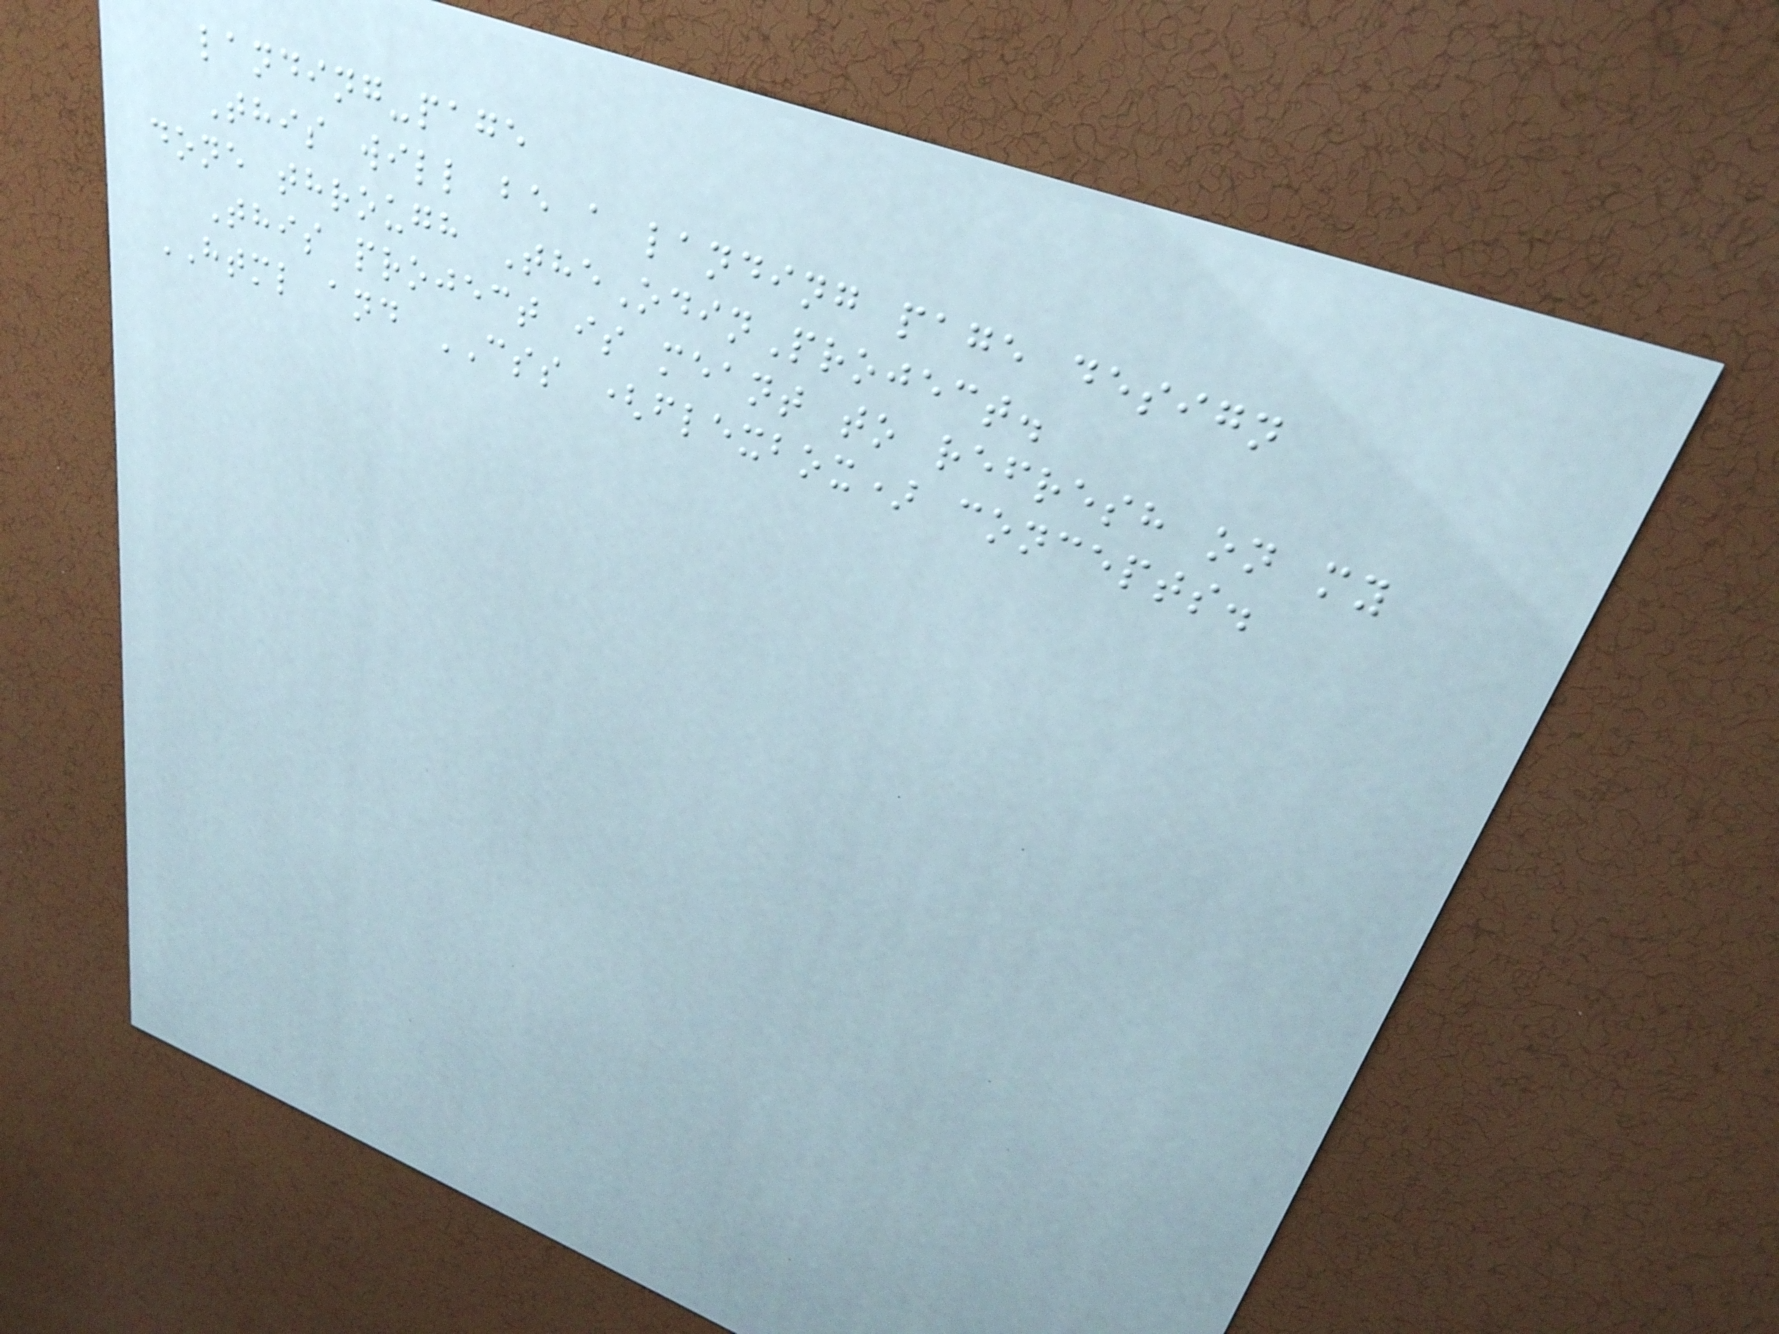landing-page
This will be a landing page design
done through TheOdinProject.
This project is meant to refresh on my
HTML and CSS (flexbox) concepts.
